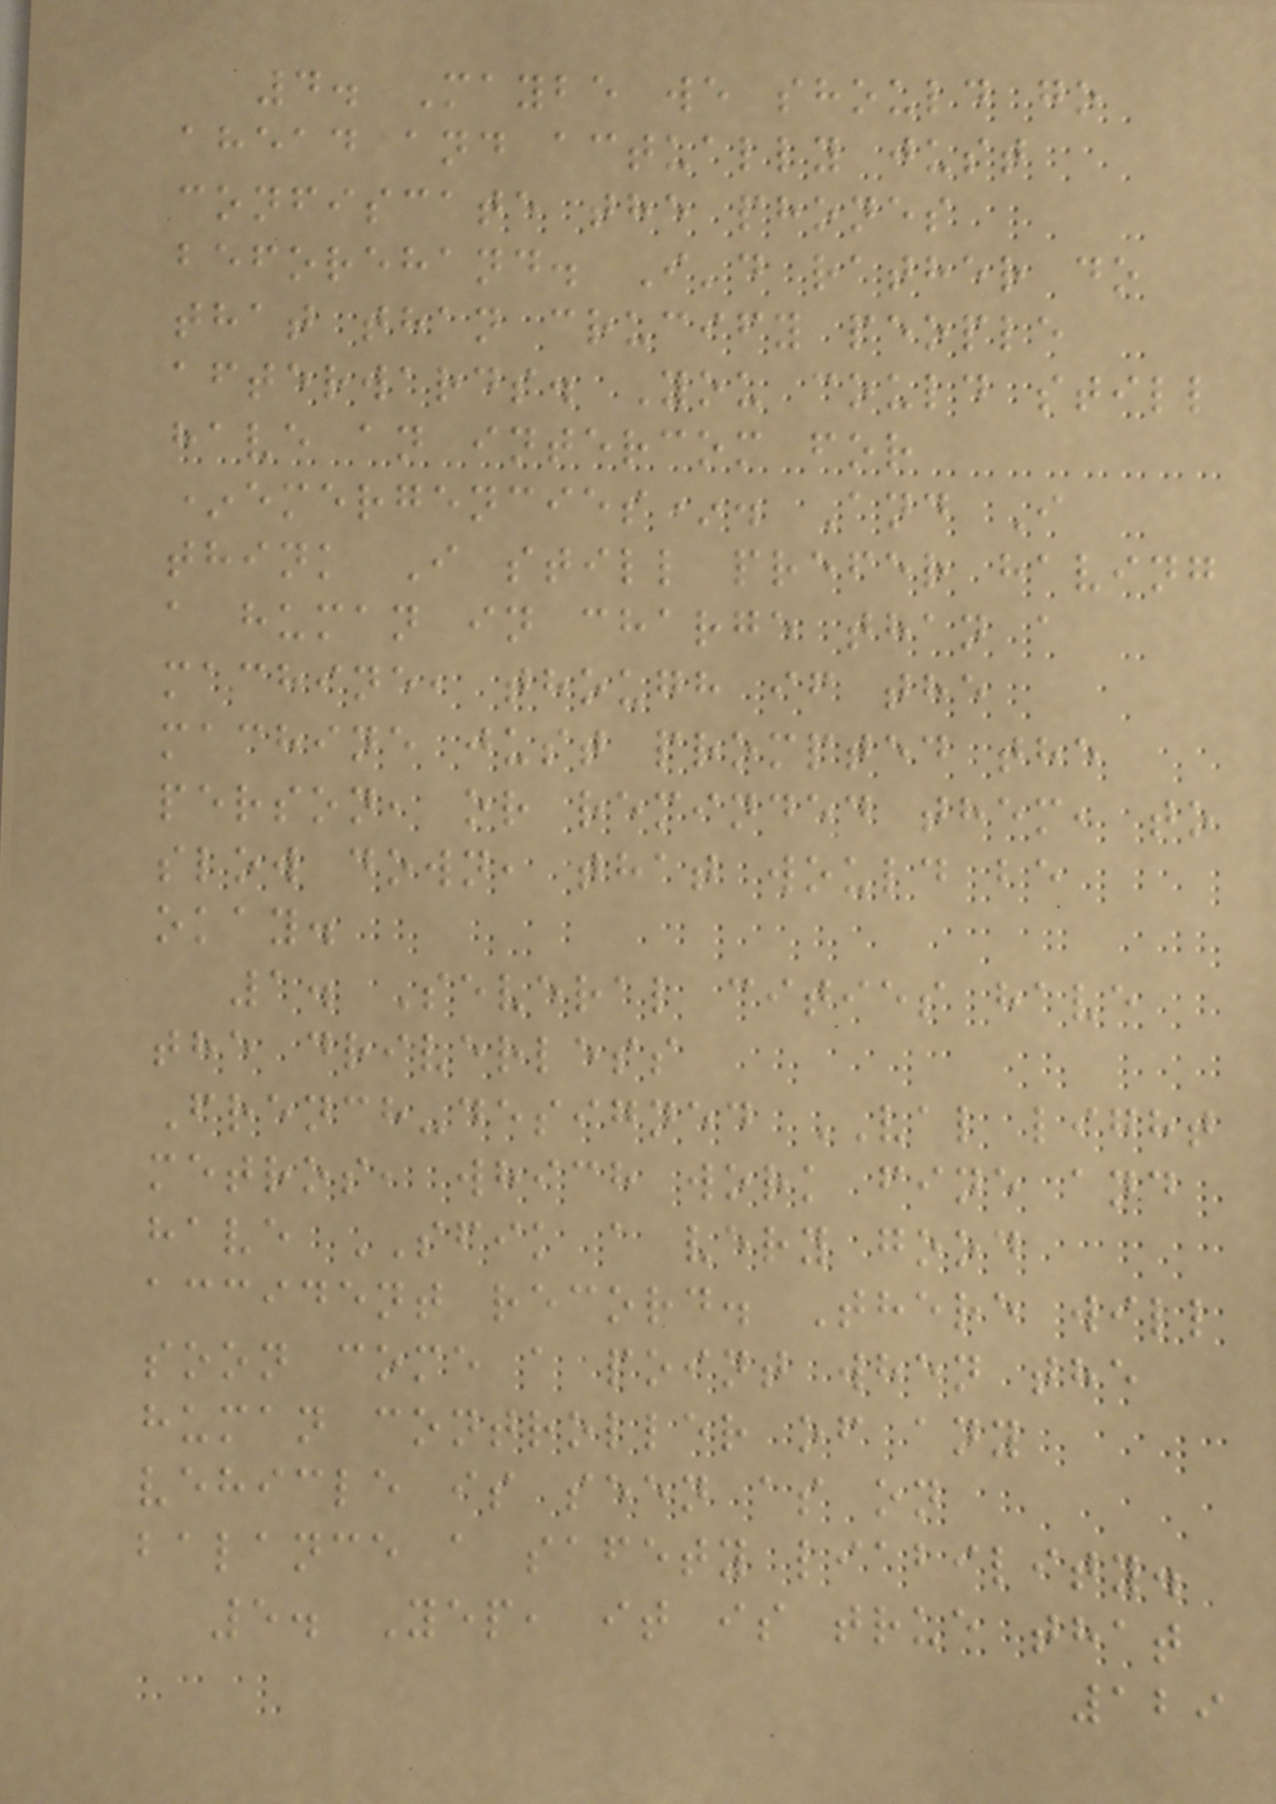4. Maybe we should go
ahead and actually just
confiscate the phones
beforehand. I'd rather do
that than crucify people
afterwards. You could still
have an intercom for
*emergencies*. And I
think I still prefer having
a human in charge than a
machine, though if the
machine just prompted the
person, or reminded them, to
slow down, that would be
okay.
1. Several cities have
the driverless
French-designed VAL light
metros, which work fine and
have SFIK a very good
accident record. There will
soon come a point when the
human controller of any
vehicle is seen as on
balance a safety liability.
5. Yep, it is true that
129
